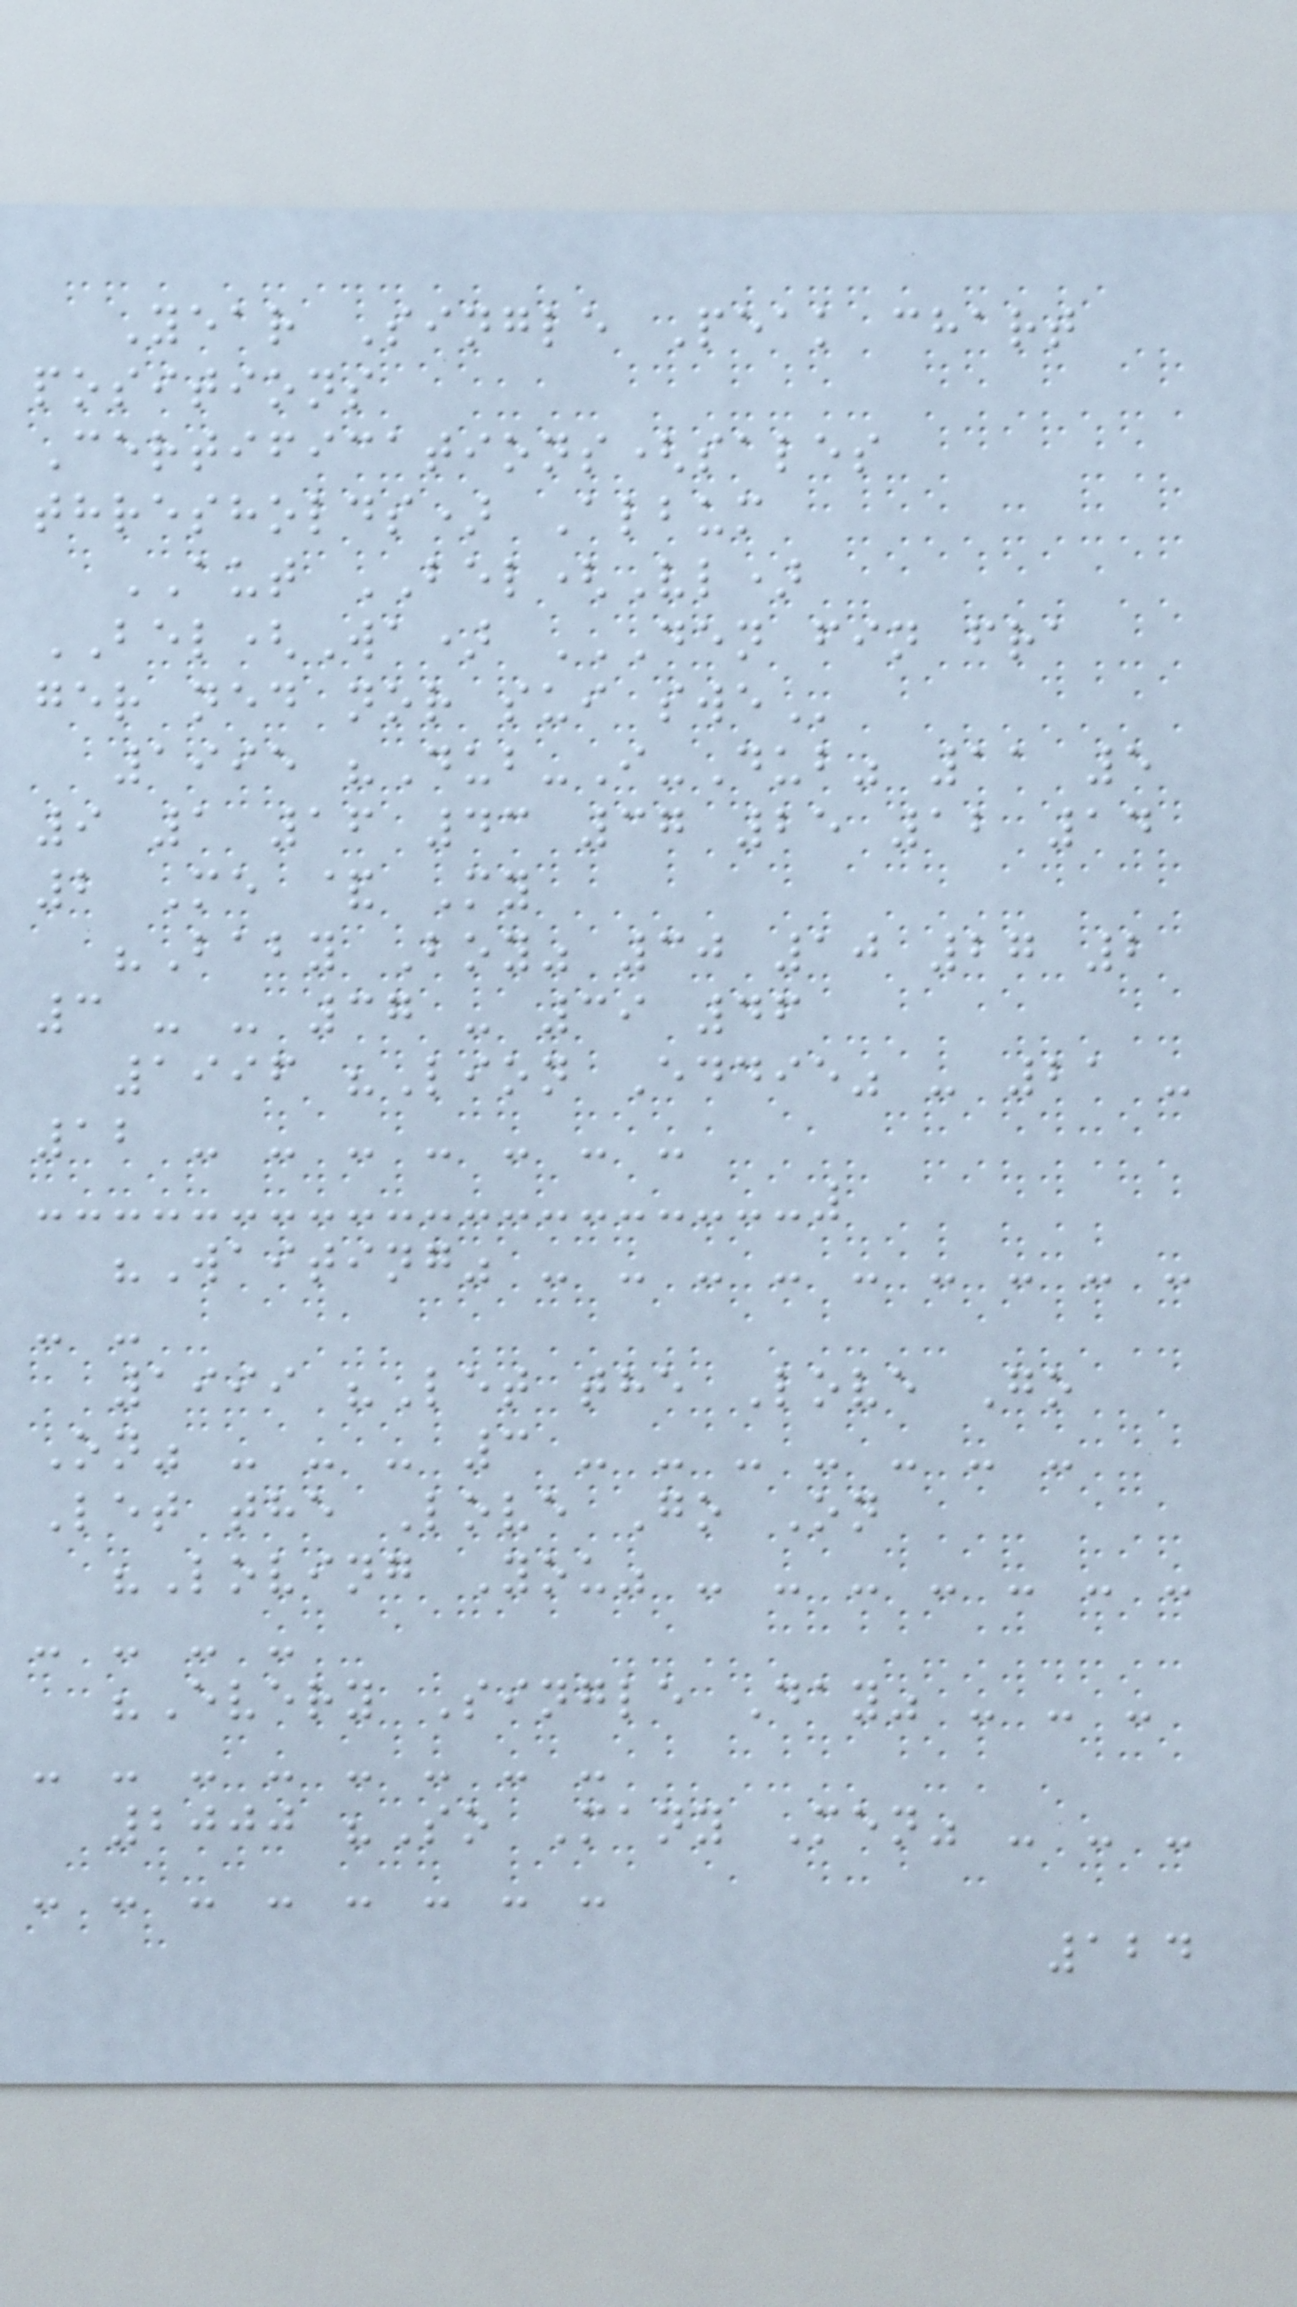Year Single Peak chart
positions
Certifications(sales
thresholds) Album
AUT BEL(Vl)
BEL(Wa) DEN FIN FRA
GER NED NOR SUI SWE
1995 "Dub-I-Dub" 11 5
9 1 16 43 37 25 12 14
2 Me & My
"Baby Boy" 30 10 27 2
3 - - 37 - 39 46
1996 "Lion Eddie" - 21 -
12 - - - - - - -
"Waiting" - - - - - - - - -
- -
1999 "Let the Love Go
On" - - - 3 - - - - - - -
Let the Love Go On
"Loving You" - - - - - - -
- - - -
"Every Single Day" - - -
- - - - - - - -
2000 "So Many Men" - - -
- - - - - - - -
124
